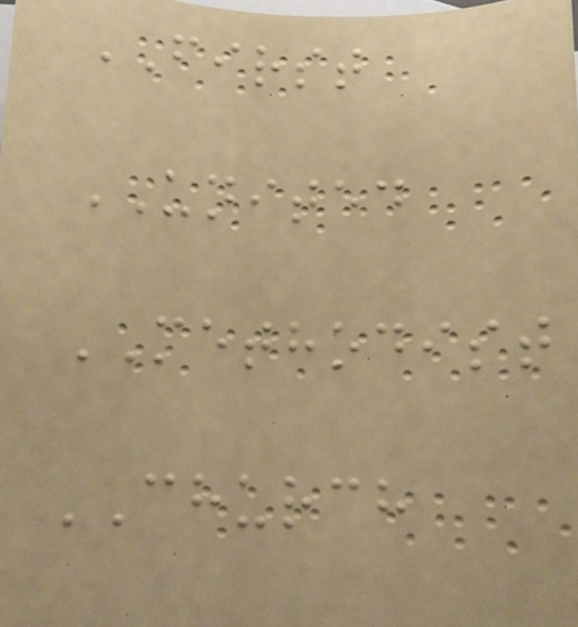FIRST
UNITED
METHODIST
CHURCH
